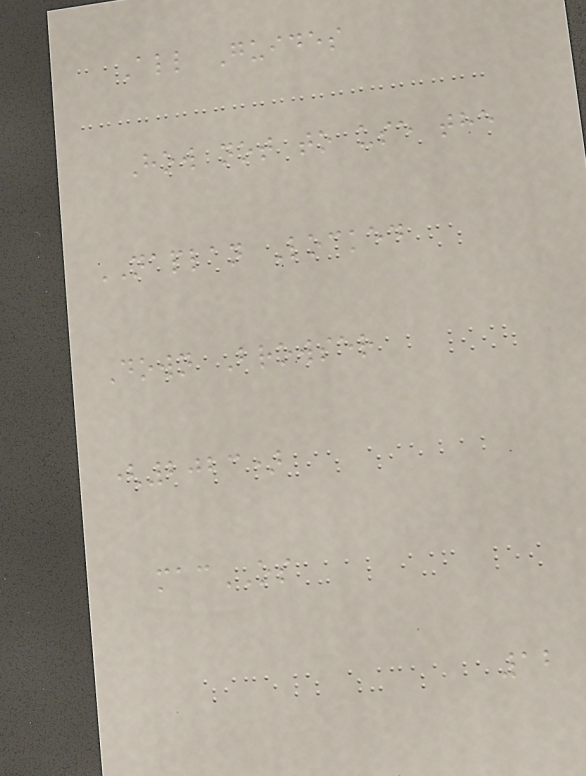All Guides
How not to use the
NAPLAN Locked
Down Browser
(2023)
macOS
12
